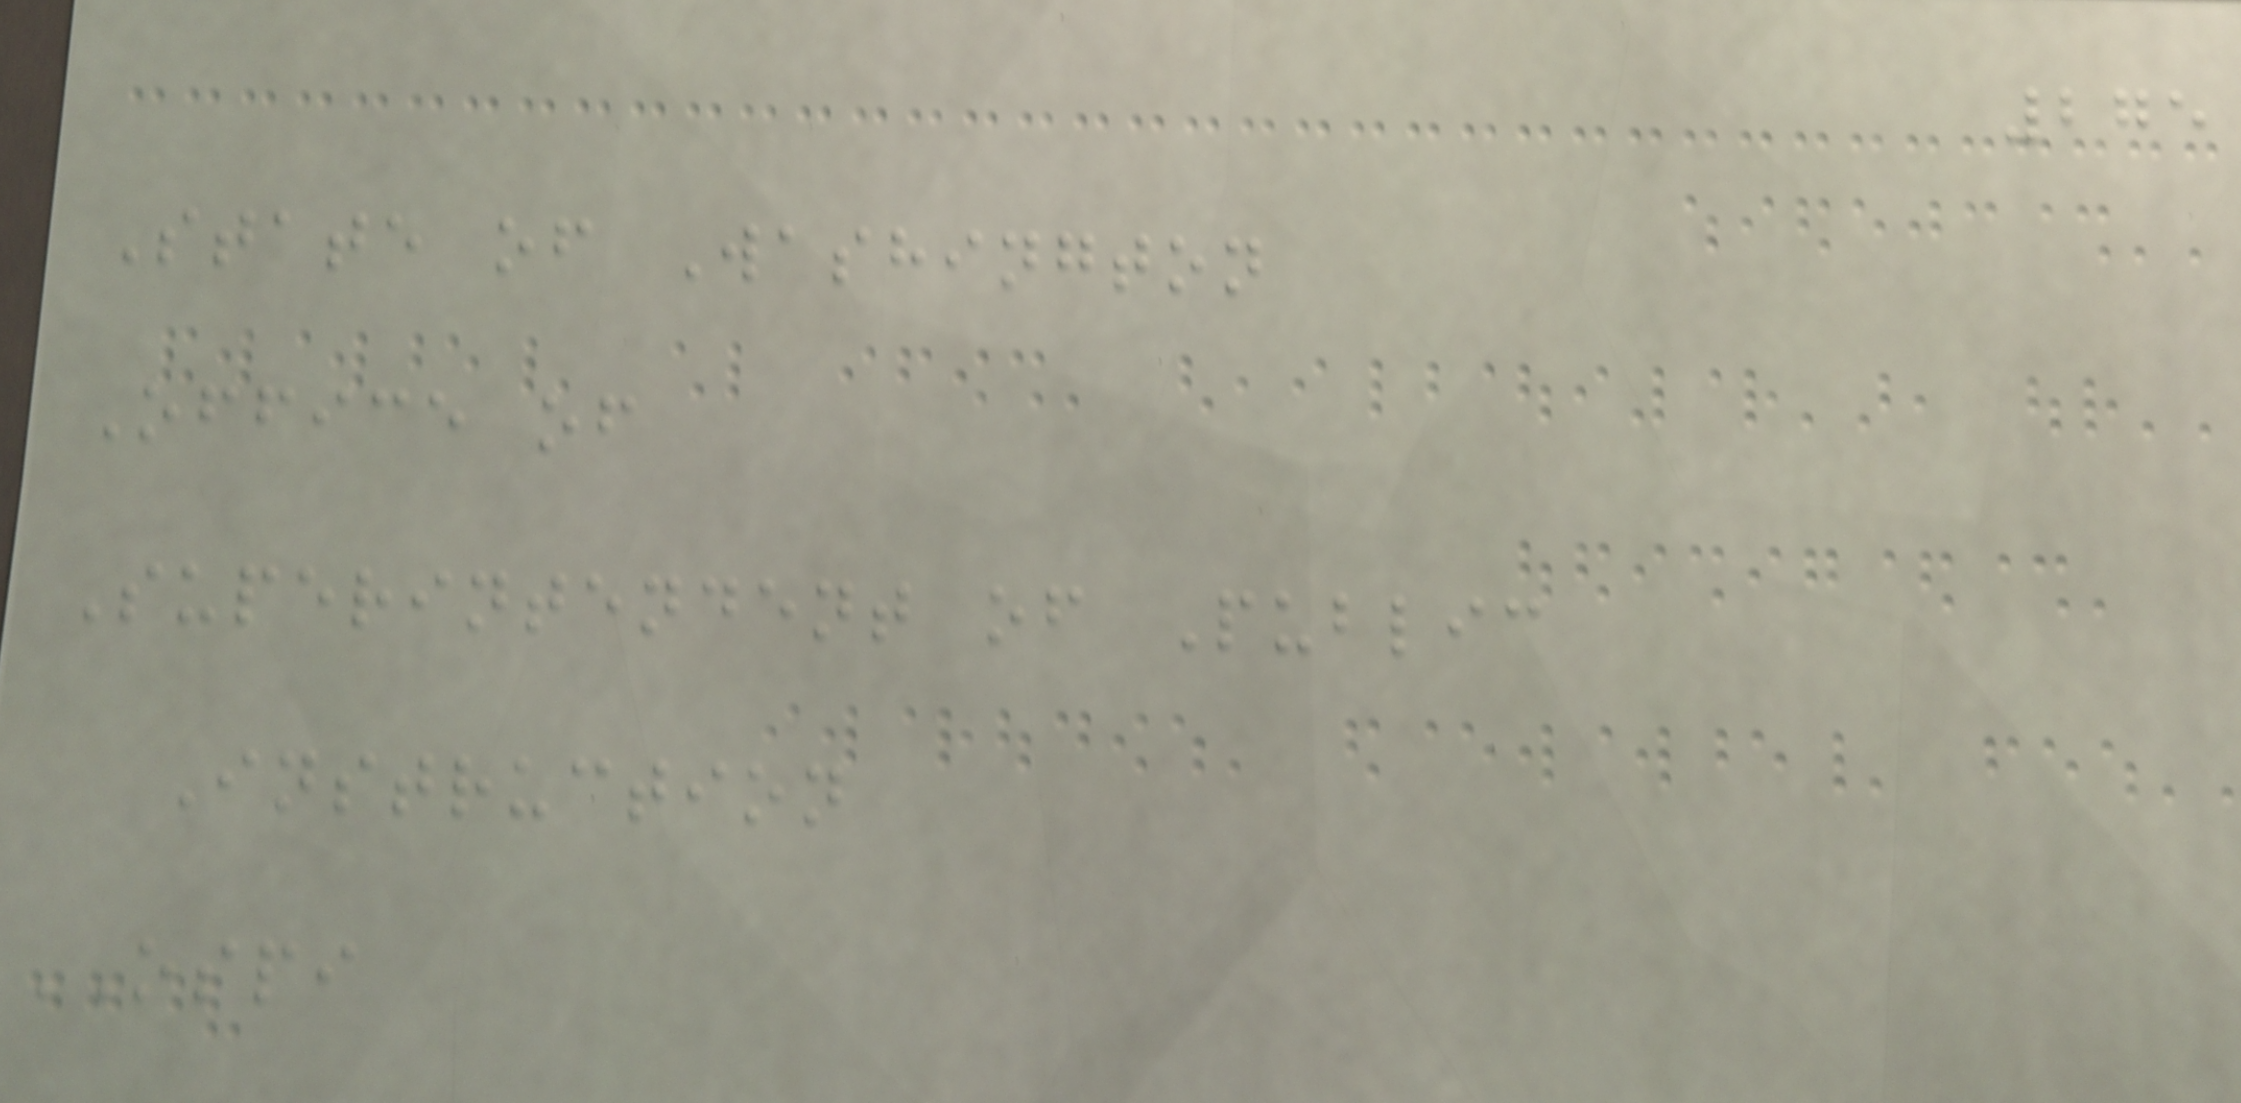275
State of Washington
Office of
Superintendent of Public
Instruction
OSPI
